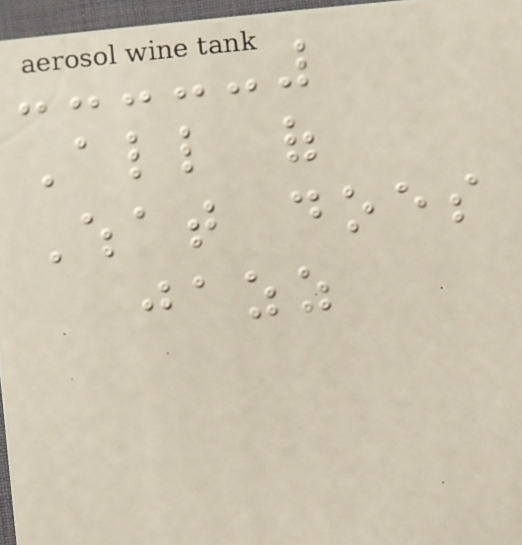All of
What does
jazz
